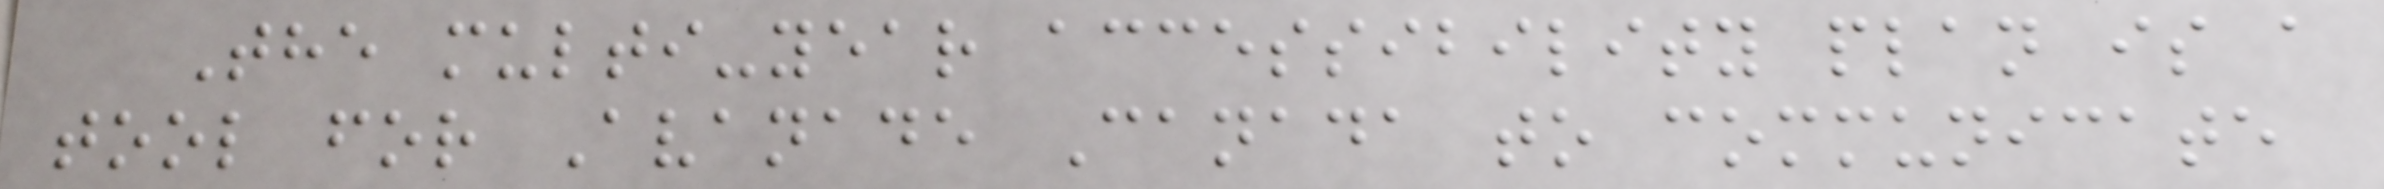The multi-year accessibility plan is a
tool for Avanade Canada to communicate
